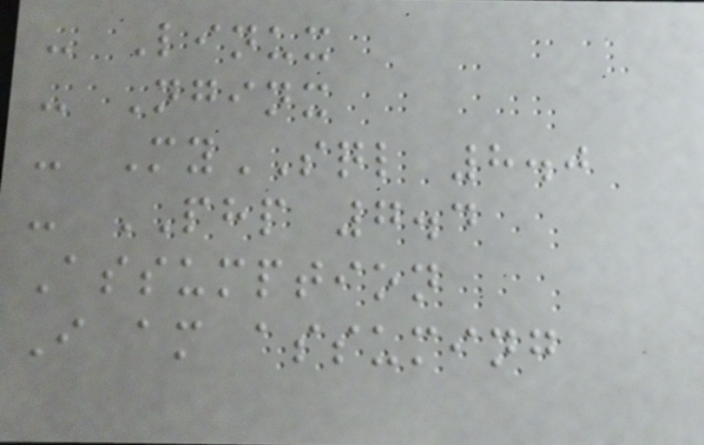- Linux
- Nginx
- MySQL 8.0
- PHP 7.4
Assumption
I am assuming
